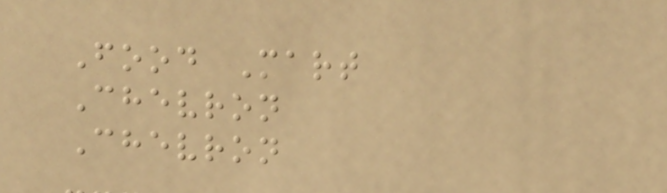Food Mart
Chevron
Chevron
